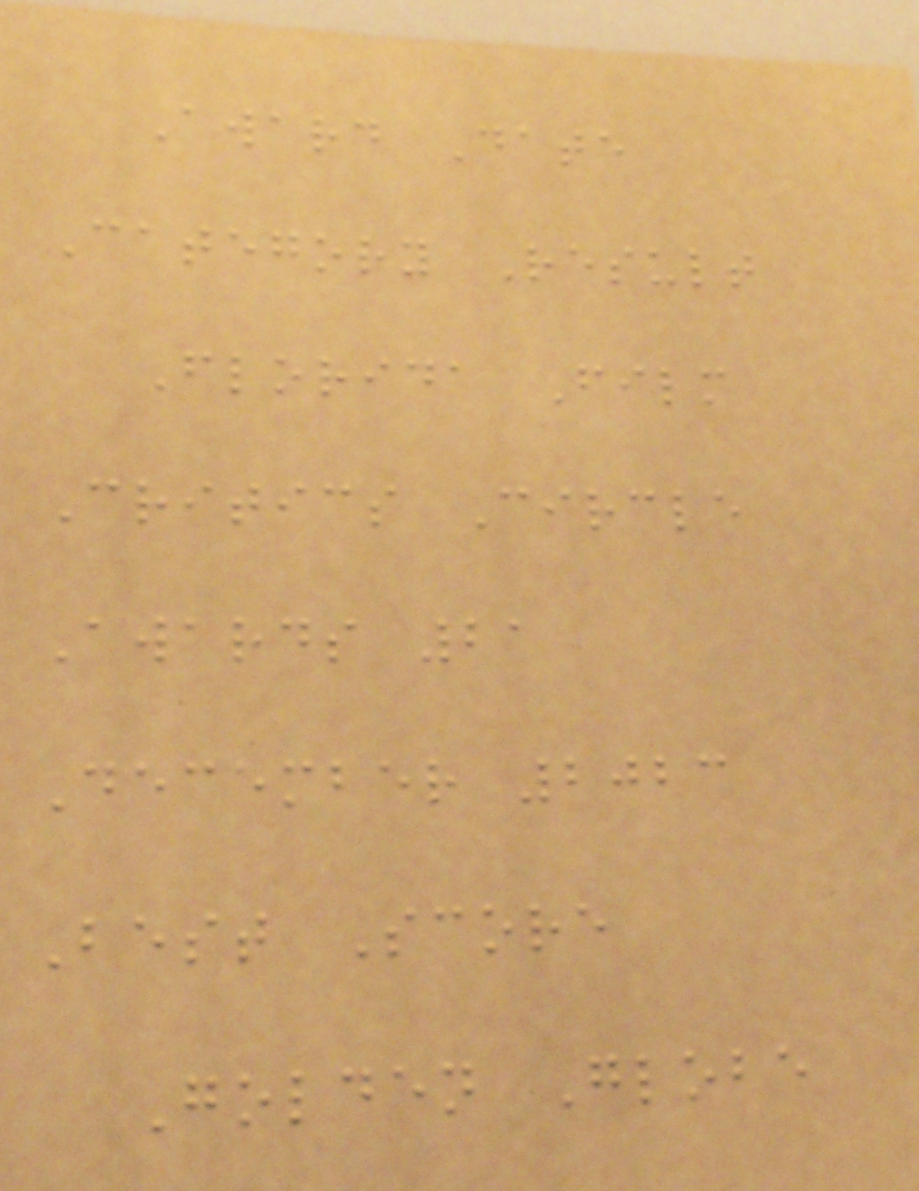Award Date
Category Result
Florida Film
Critics Circle
Awards 21
December 2023
Best Score
Golden Globe
